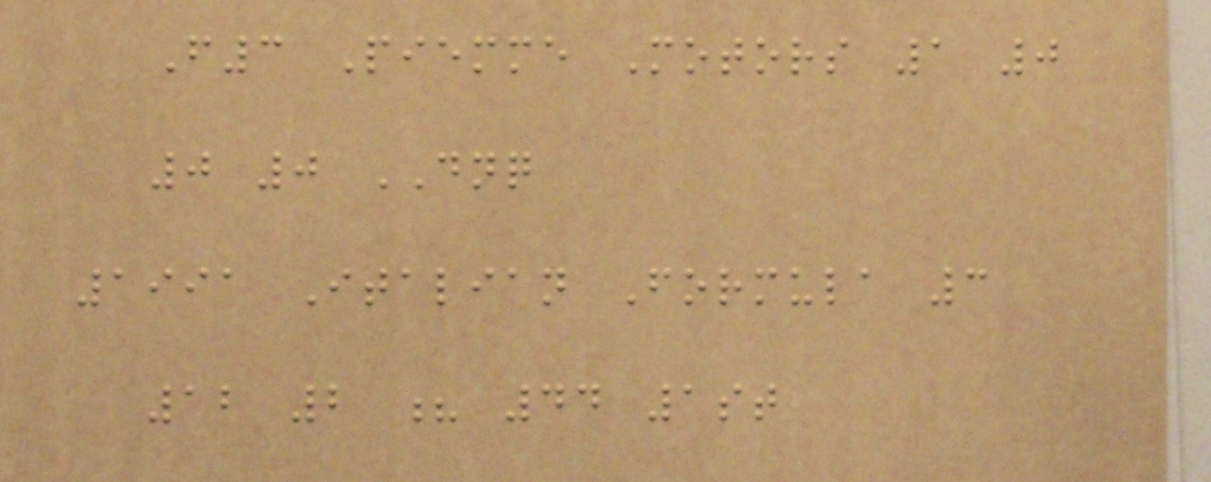F3 Piemme Motors 1 0
0 0 DNQ
1991 Italian Formula 3
12 2 ? 44 1st
